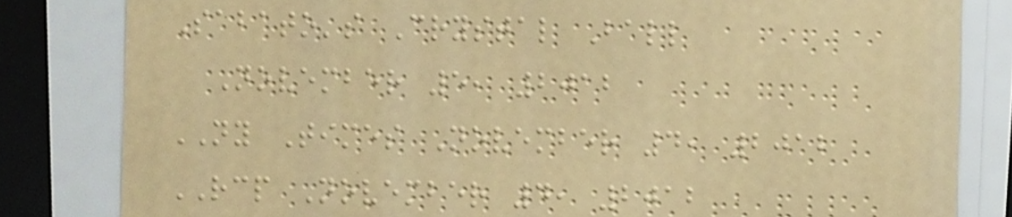Sabato's Crystal Ball
November 5, 2012
NY Times November 4, 2012
RCP November 4, 2012
